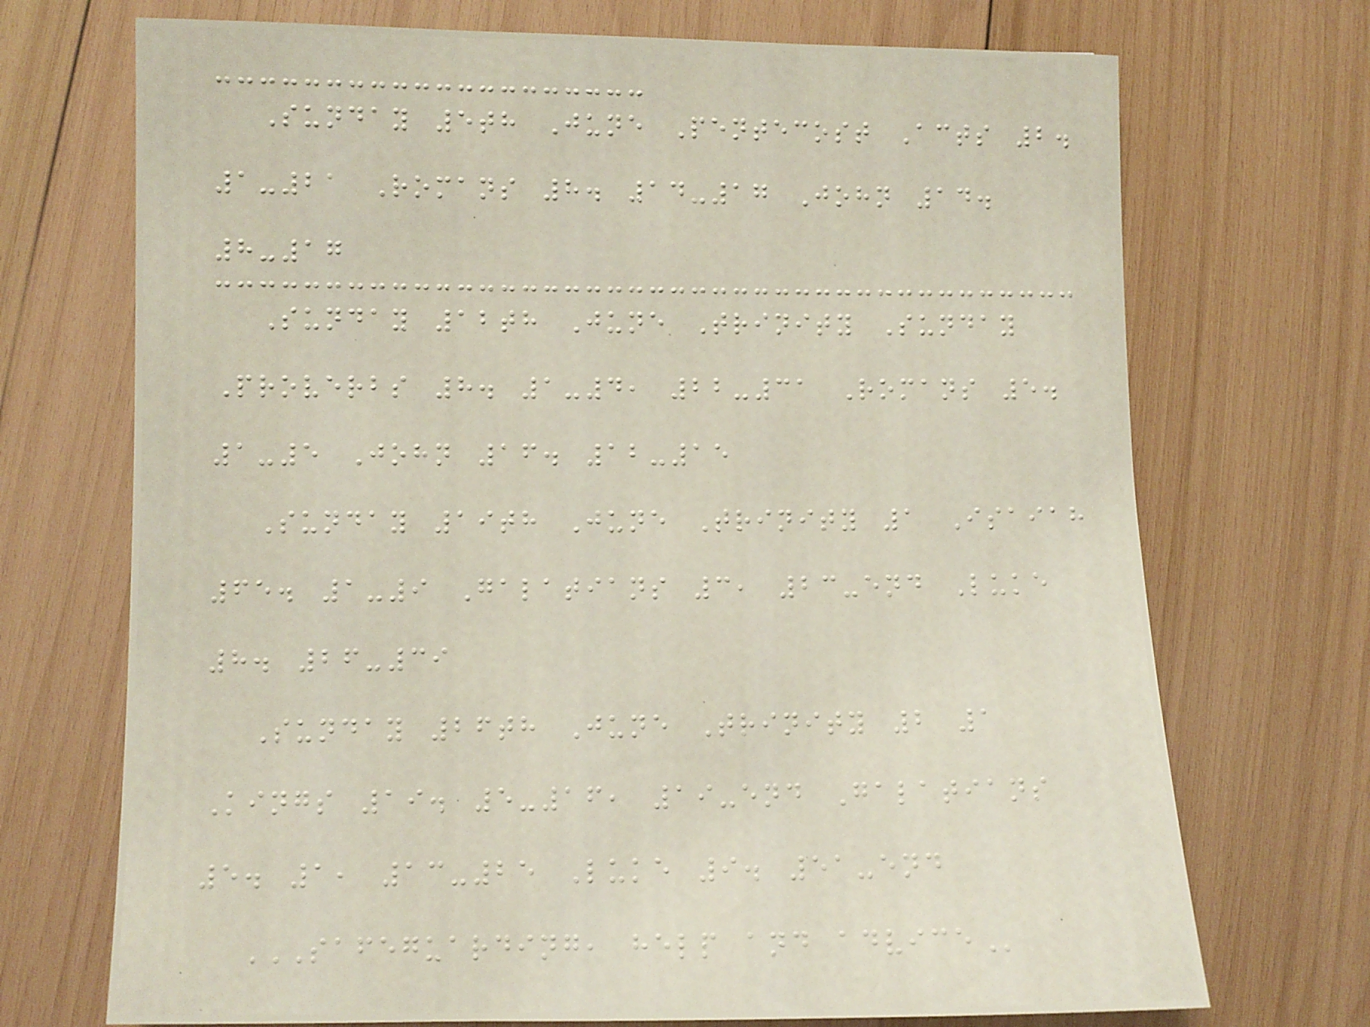Sunday 5th June Pentecost Acts 2.
1-21 Romans 8. 14-17 John 14.
8-17
Sunday 12th June Trinity Sunday
Proverbs 8. 1-4, 22-31 Romans 5.
1-5 John 16. 12-15
Sunday 19th June Trinity 1 Isaiah
65. 1-9 Galatians 3, 23-end Luke
8. 26-39
Sunday 26th June Trinity 2 1
Kings 19. 5-16, 19-end Galatians
5. 1, 13-25 Luke 9. 51-end
SAFEGUARDING, HELP AND ADVICE
